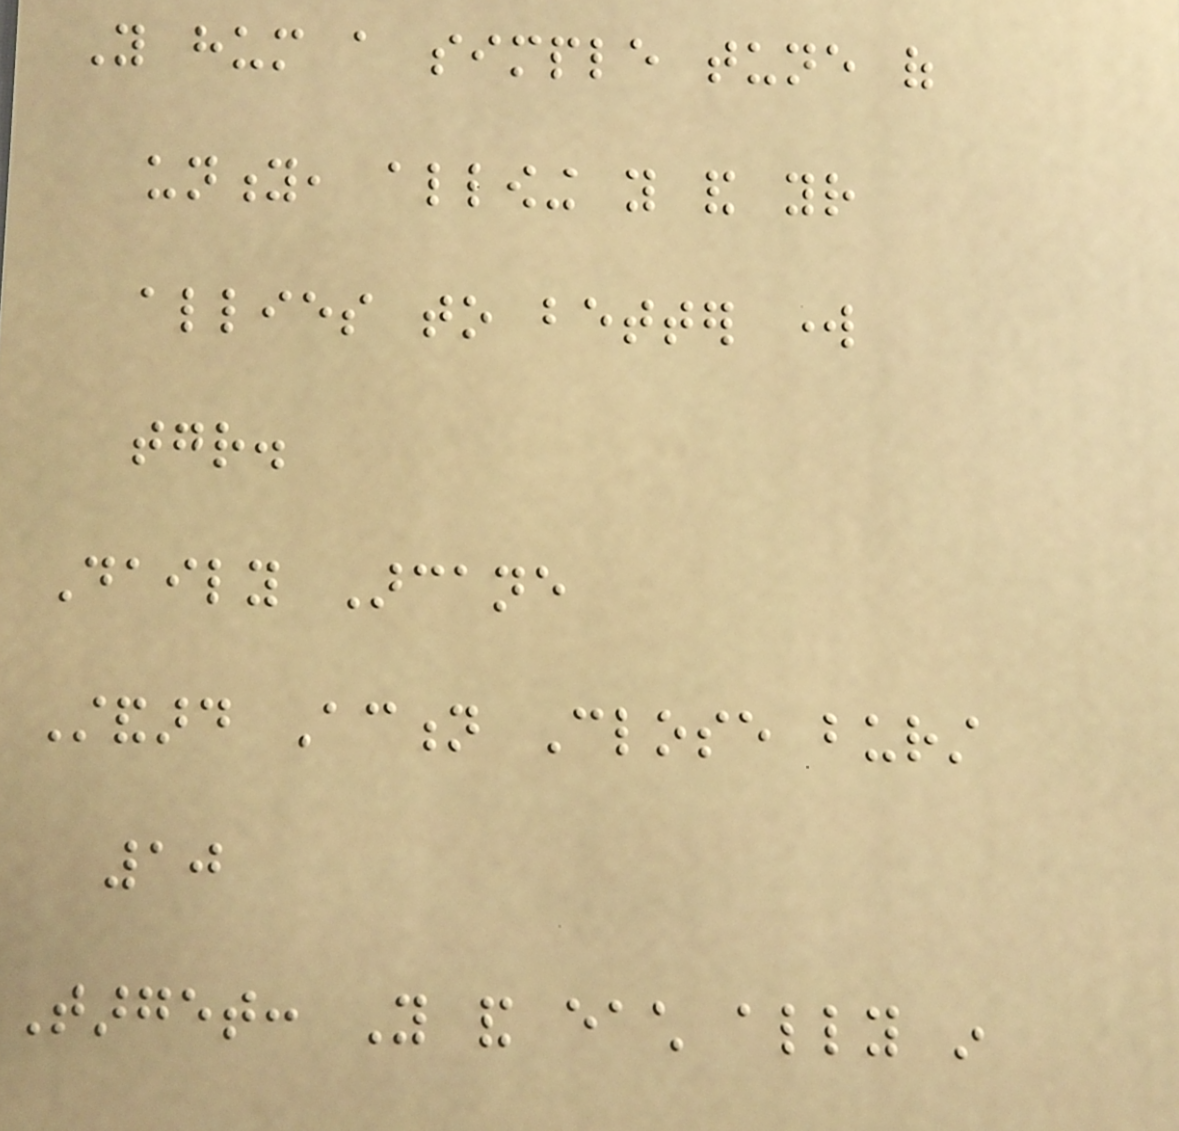You hum a simple tune of
unity, allowing you and your
allies to better work
together.
Daily Arcane
Standard Action Close burst
10
Target: You and each ally in
